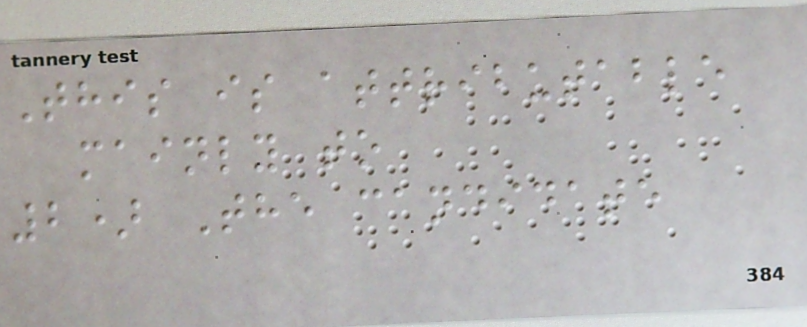This is attributable
mainly to
2) The candidate
